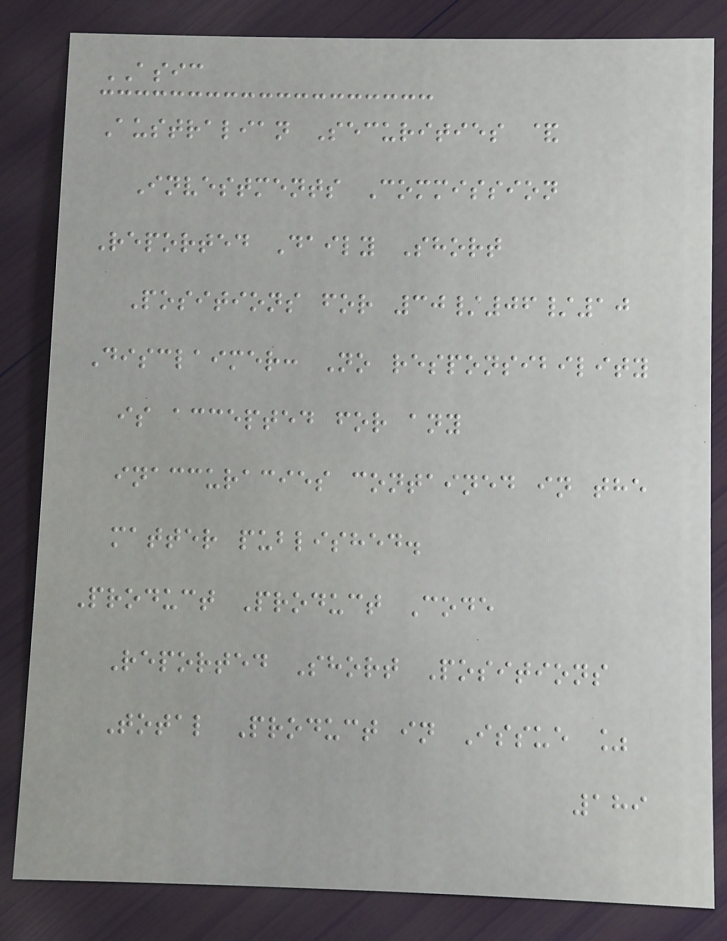ASIC
Australian Securities &
Investments Commission
Reported Daily Short
Positions for 30/06/10
Disclaimer: No responsibility
is accepted for any
inaccuracies contained in the
matter published.
Product Product Code
Reported Short Positions
Total Product in Issue %
189
